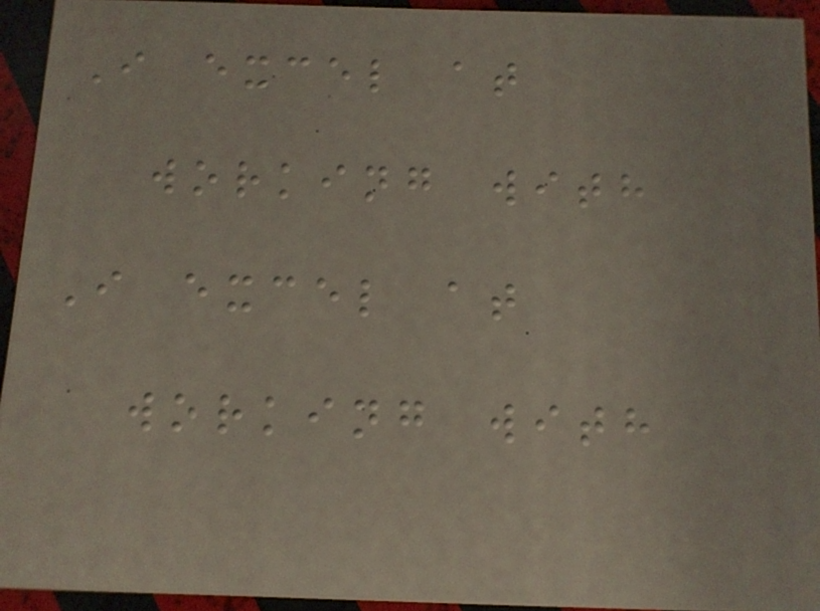I excel at
working with
I excel at
working with
